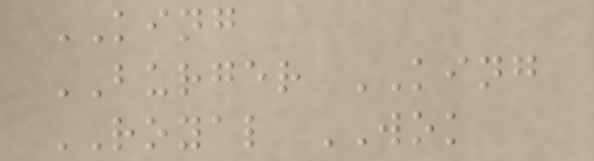KING
BURGER KING
ROYAL WOK
